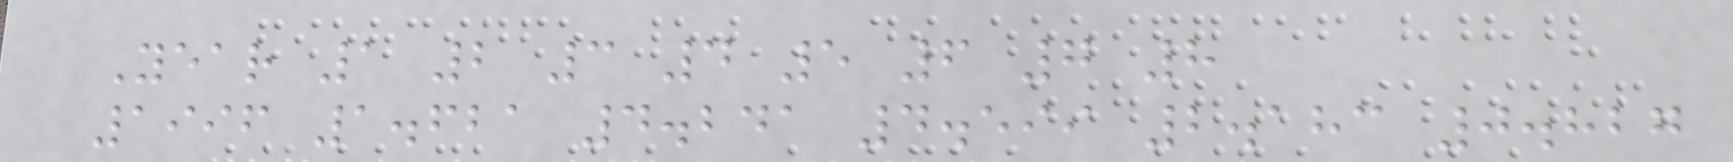Year 1 2 3 4 5 6 7 8
1996 1.621 4.241 4.599 2.183 0.827
